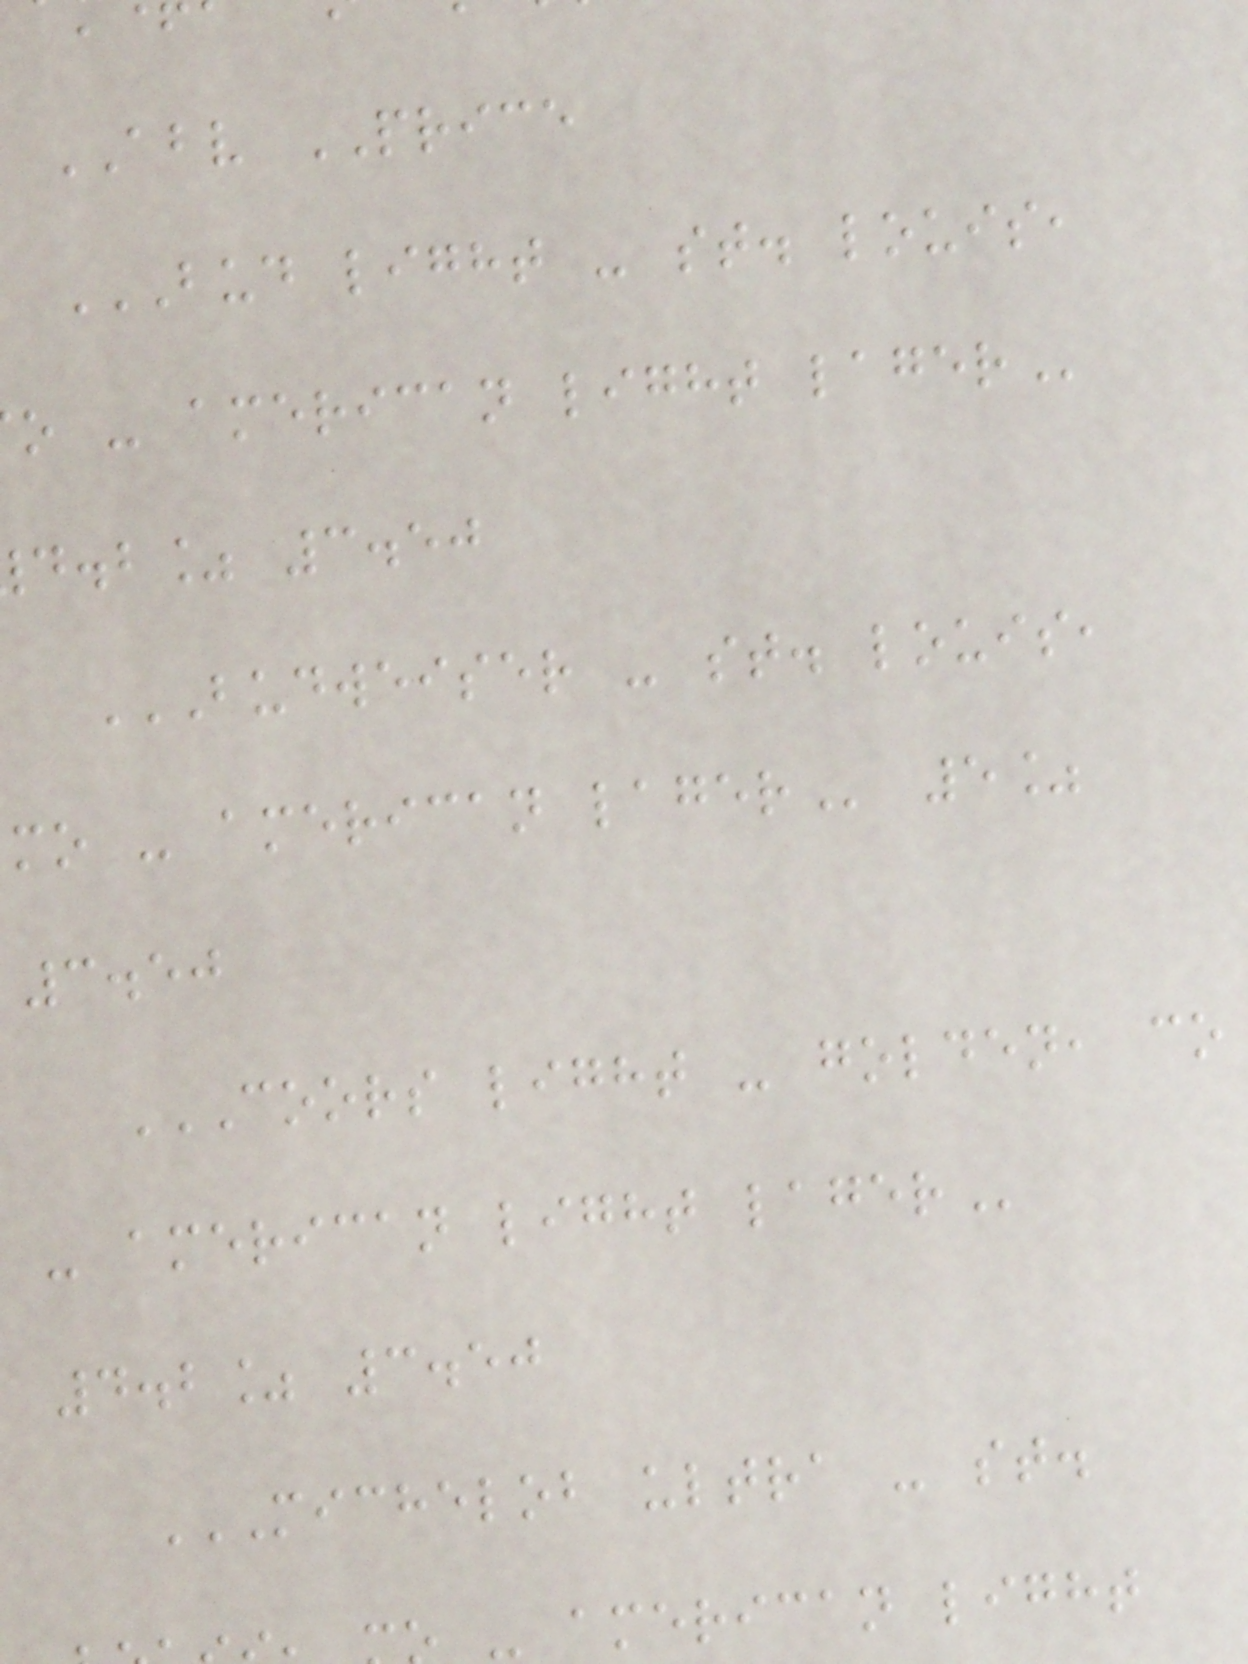ABV PRICE
BUD LIGHT - ST. LOUIS,
o - american light
d.b% 3.50
BUDWEISER - ST. LOUIS,
mo - american
3.50
COORS LIGHT - GOLDEN, CO
- american light
4.2% 3.50
MICHELOB ULTRA - ST.
- american light
